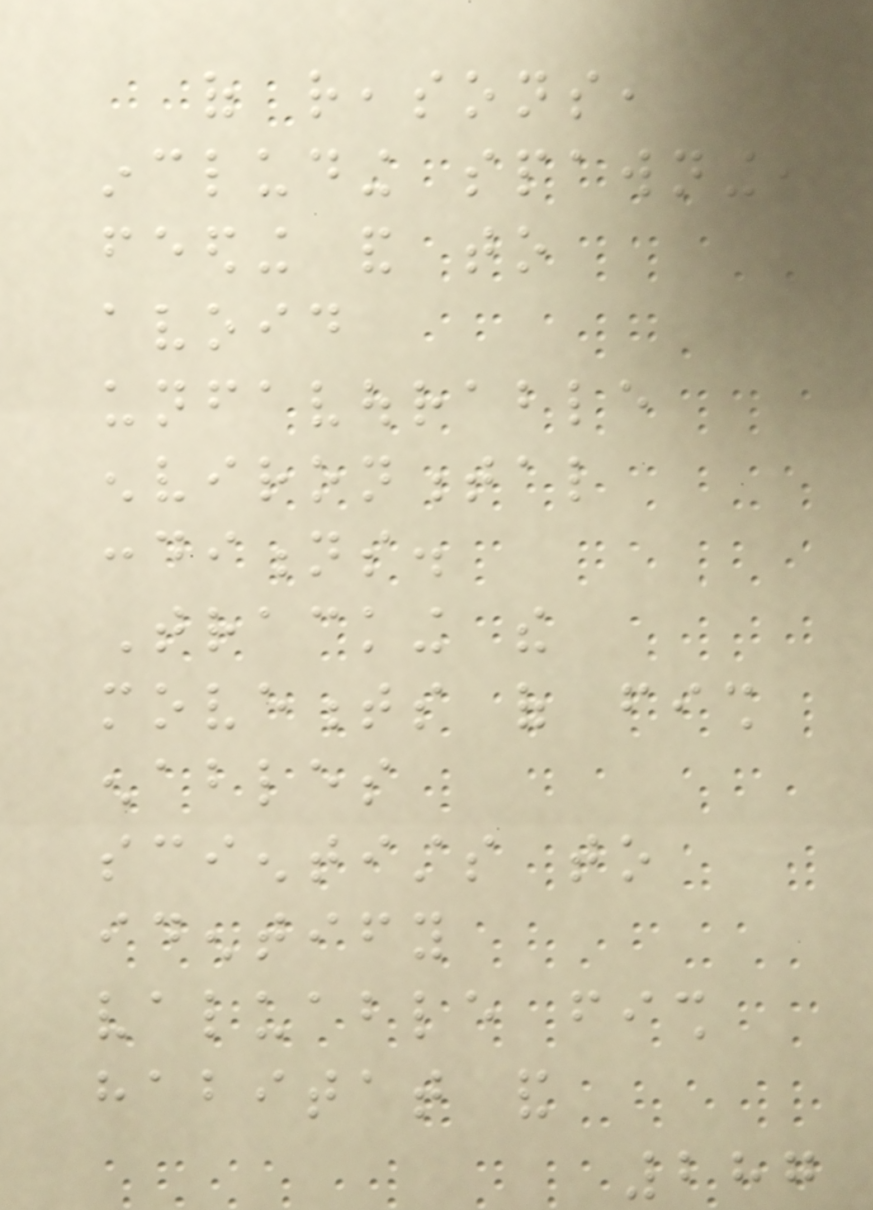of reasons,
including spawning,
feeding and to
avoid
unfavourable
environmental
conditions.
Tracking the
movements of fish
enables
scientists to
identify
valuable fish
habitat and
287
